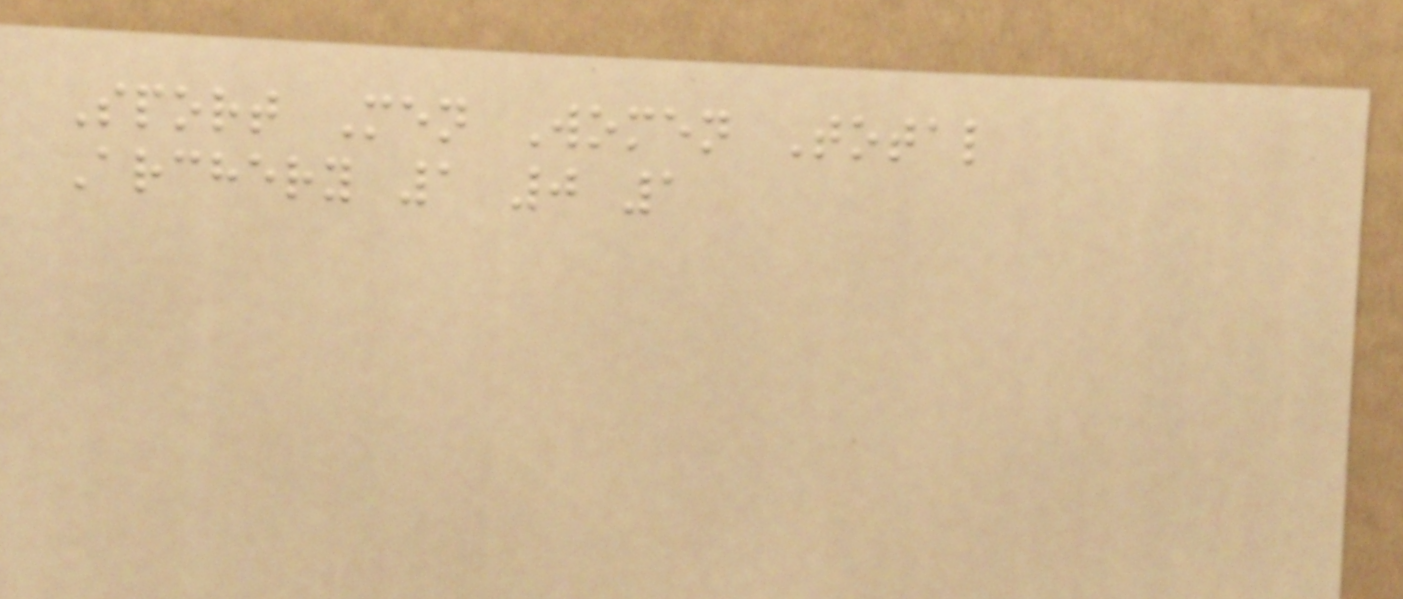Sport Men Women Total
Archery 1 0 1
